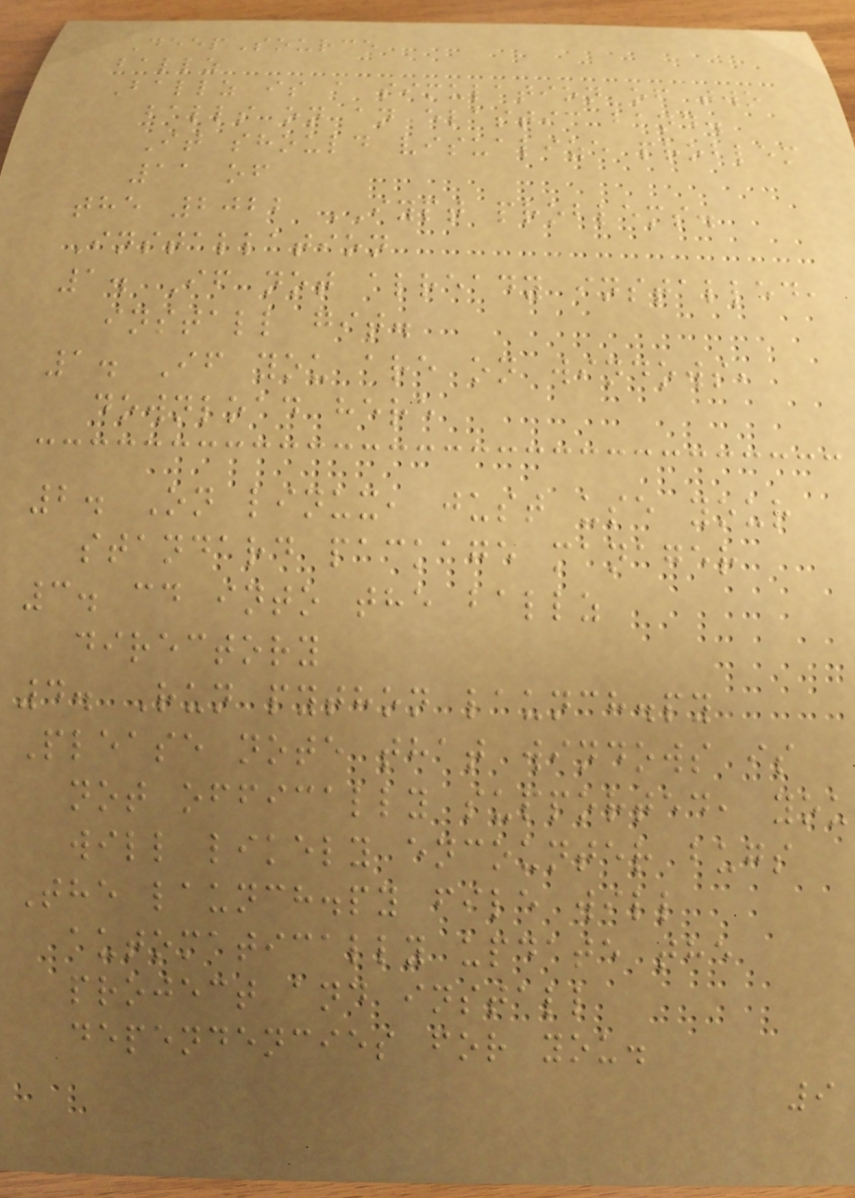DeepSource
ballz
Ballz is a simulation of two
balls on an elastic band.
It should visualize problem
11 of
the 2022 IYPT problems.
Installation
1. If not already installed,
install git.
1. If you are on windows,
download here
2. On linux, just use your
standard package manager
3. cd into the ballz
directory
4. Run python launch.py
Please note that windows is
not offically supported, you
will likely encounter bugs
The launch.py file will
automatically update the
project and install
dependencies for you.
9
